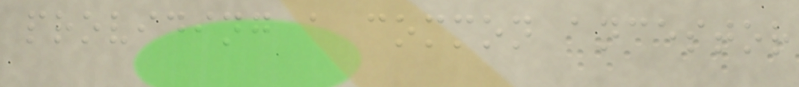providing a common ancestor
